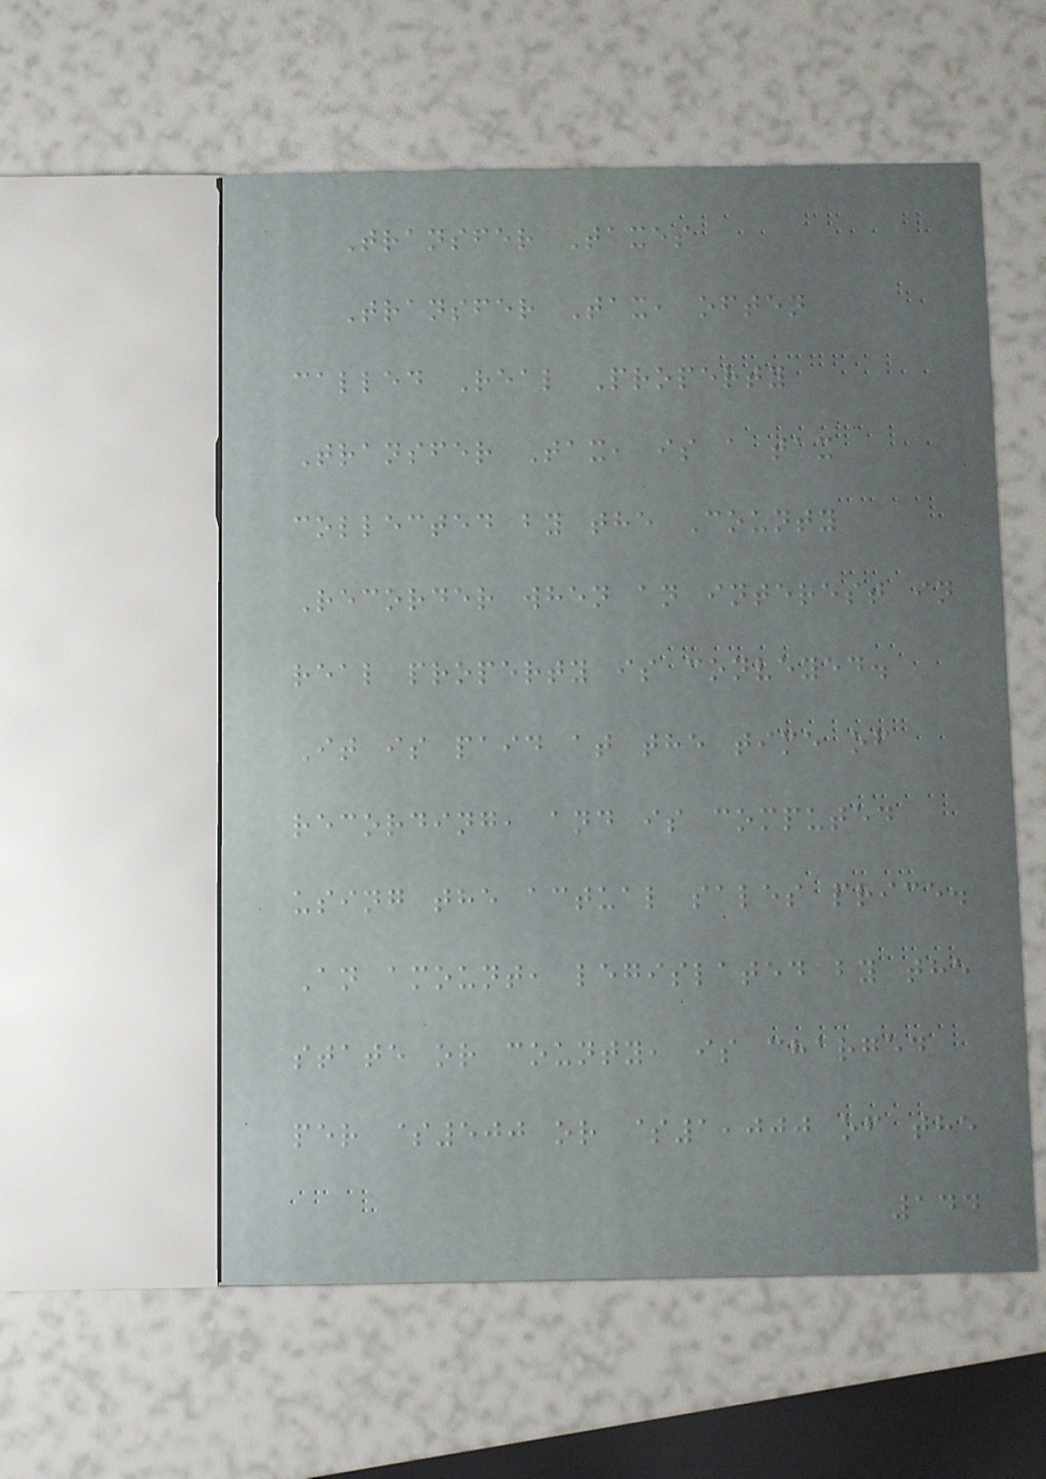Transfer Taxes
Transfer Tax, often
called Real Property
Transfer Tax, is a tax
collected by the County
Recorder when an interest in
real property is conveyed.
It is paid at the time of
recording, and is computed
using the actual sales price.
An amount, legislated by the
state or county, is charged
per $500 or $1,000 of the
144
